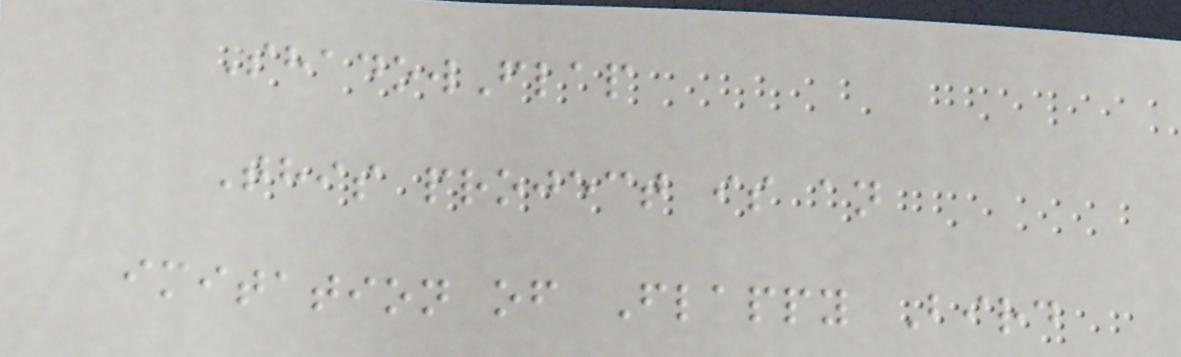ShadowFlap
This project is an
imitation of Flappy Bird
